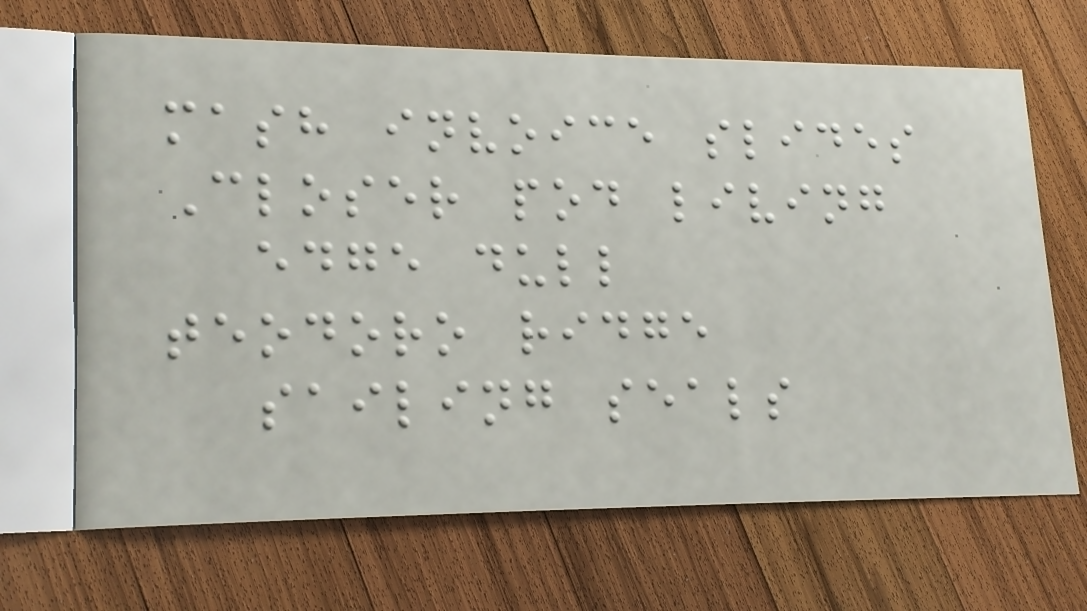mash invoice slides
Closer pod living
edge dull
teodoro ridge
sailing seals
